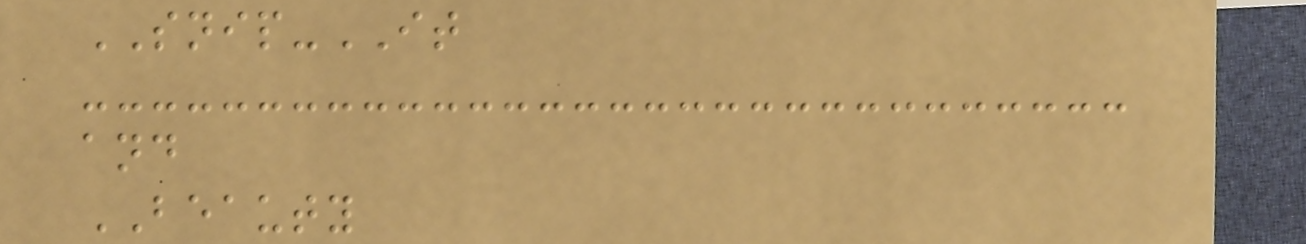SNIP-IT
and
BEAUTY
